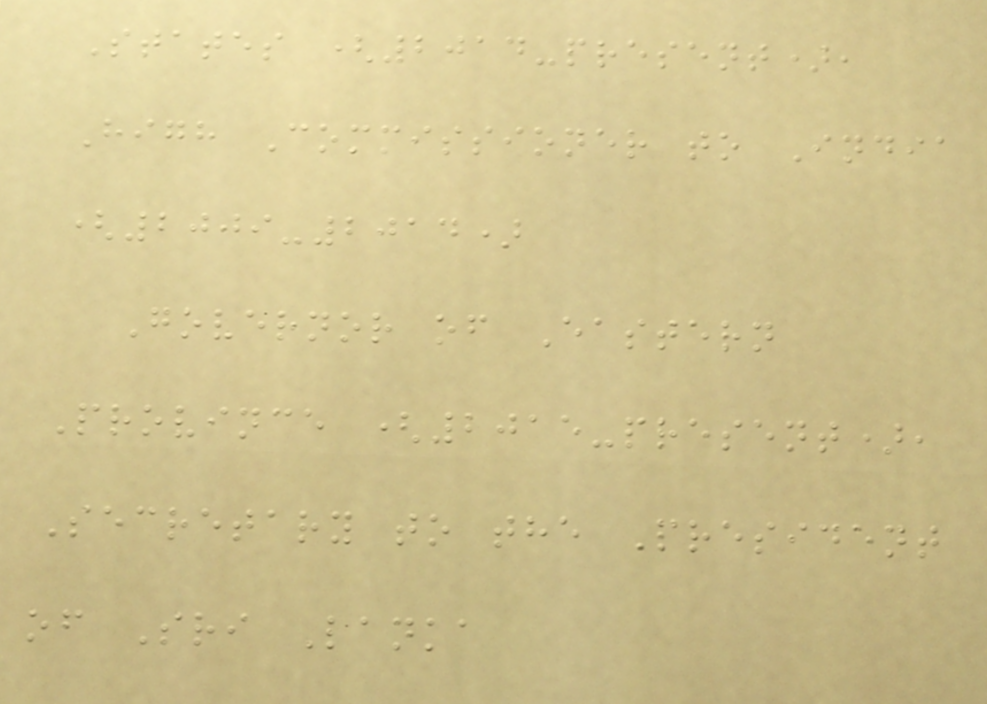States (2014-present),
High Commissioner to India
(2009-2014)
Governor of Eastern
Province (2015-present),
Secretary to the President
of Sri Lanka
